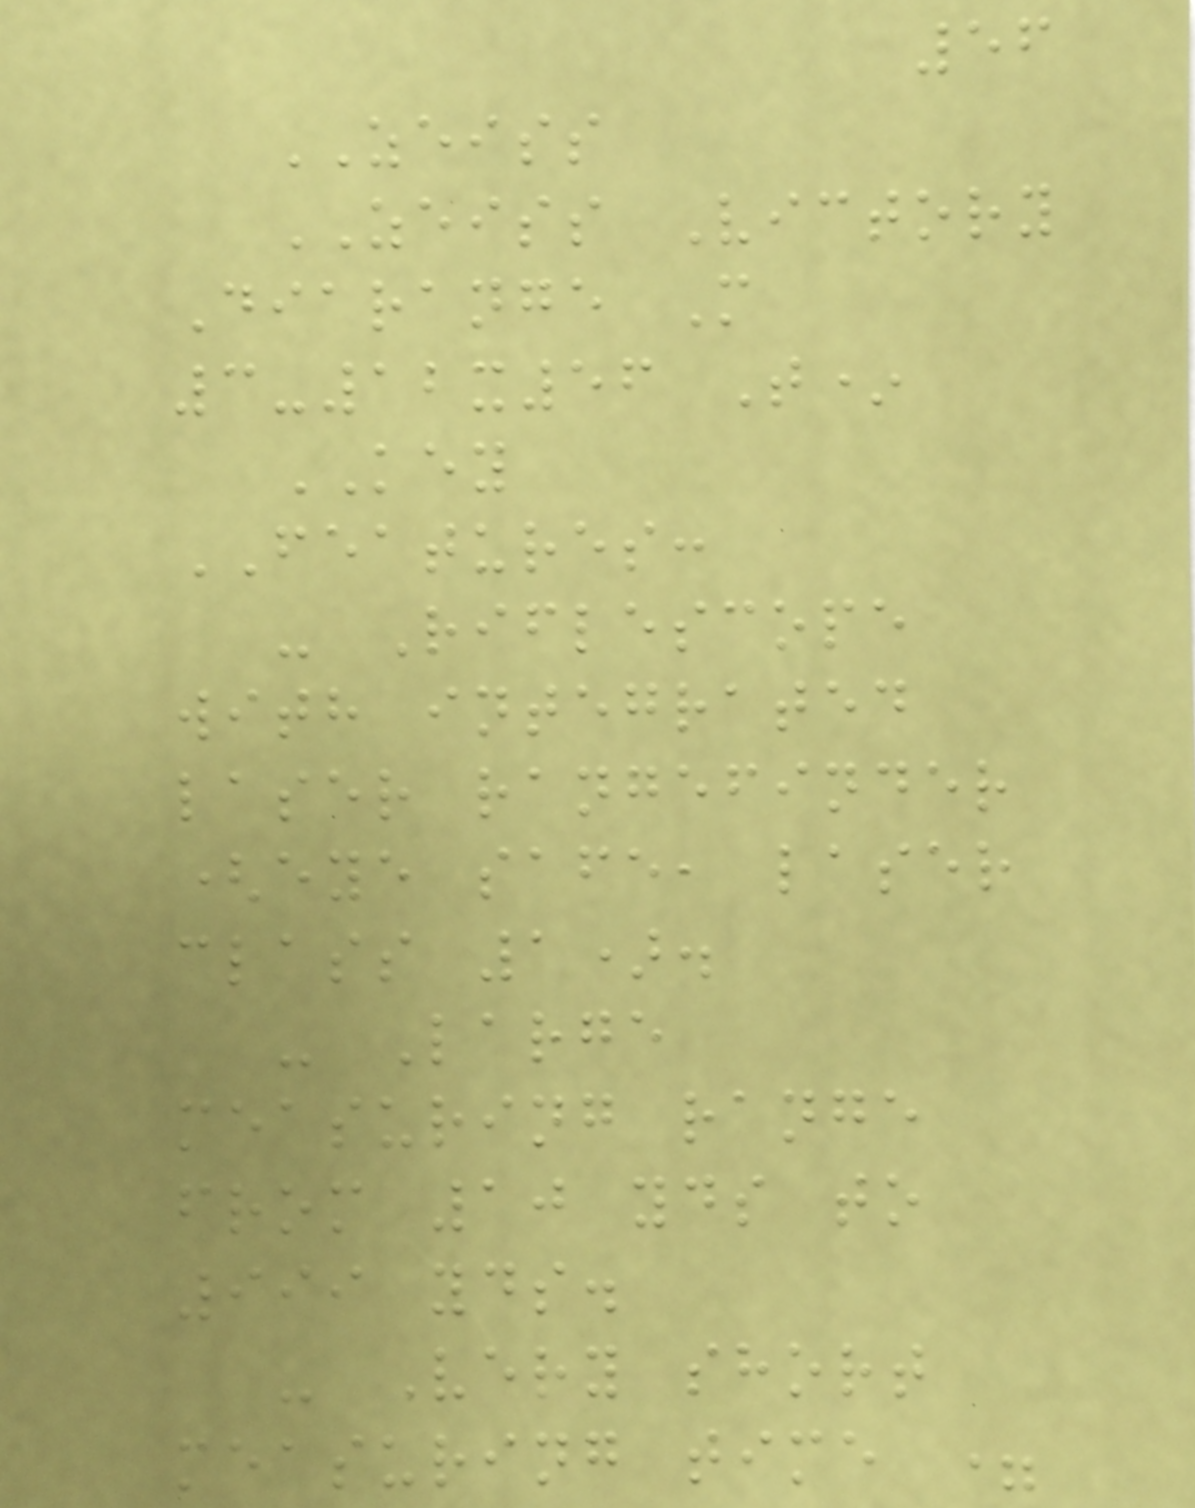56
ZEISS
ZEISS Victory
Diarange M
3-12x56 T*
KEY
FEATURES:
- Riflescope
with integrated
laser rangefinder
(eye safe, laser
class 1).
- Large
measuring range
from 10 yds to
999 yds.
- Very short
measuring time =
